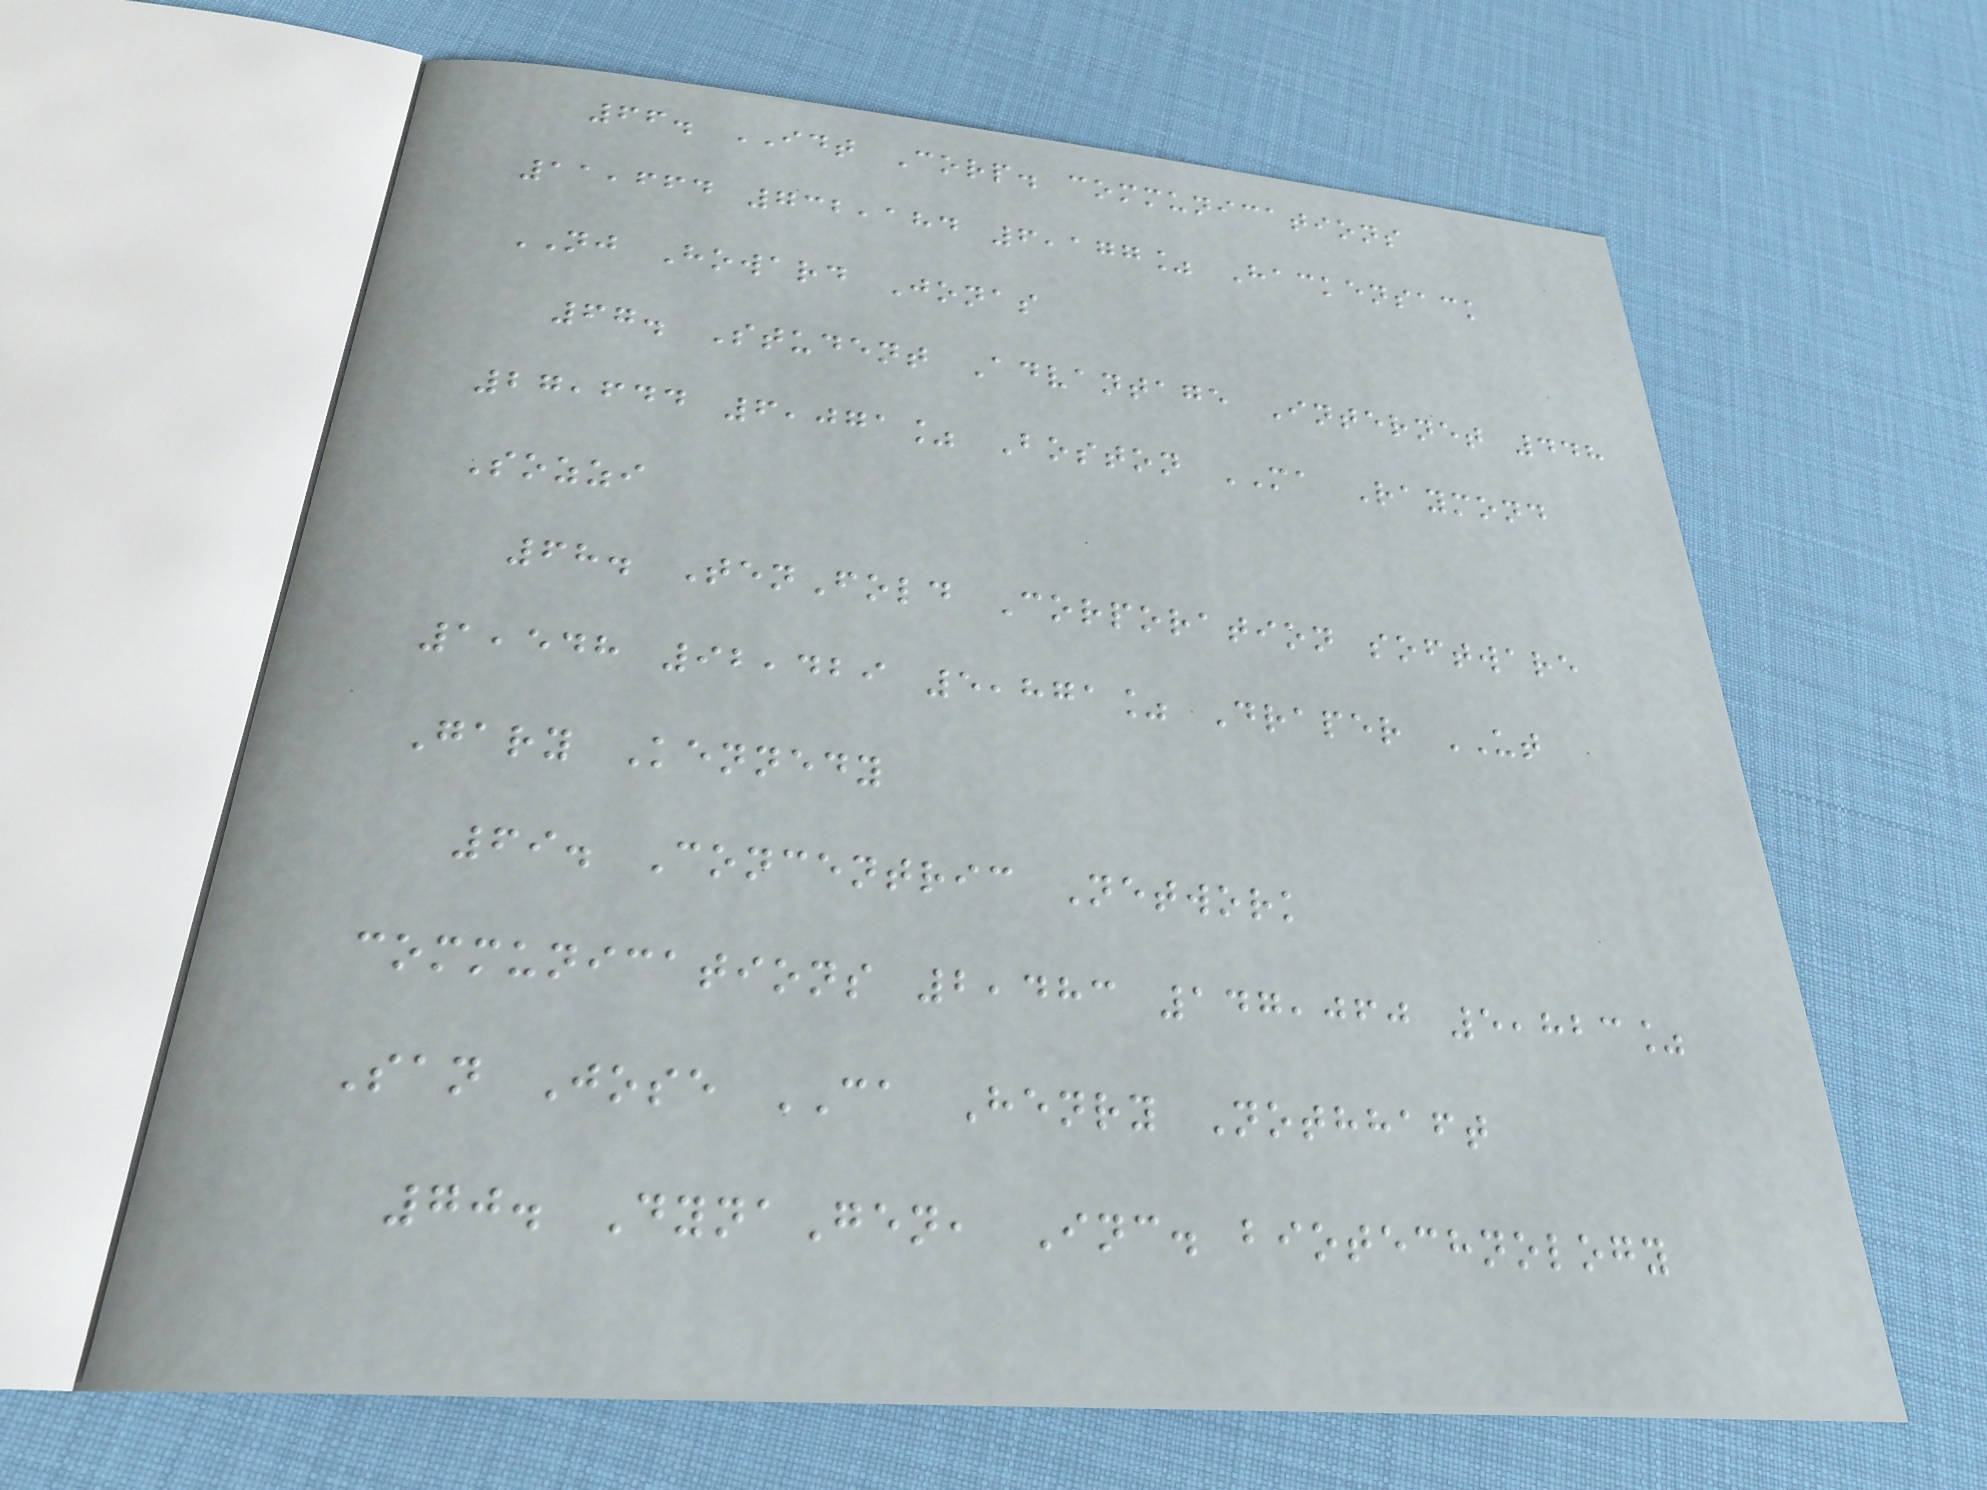66. IDT Corp. communications
11,664 732,184 6,177% Hackensack
NJ Howard Jonas
67. Student Advantage Internet 448
27,644 6,071% Boston MA Raymond
Sozzi
68. TenFold Corporation software
1,548 92,429 5,871% Draper UT
Gary Kennedy
69. Concentric Network
communications 2,483 147,060 5,823%
San Jose CA Henry Nothhaft
70. DynaGen, Inc. biotechnology
